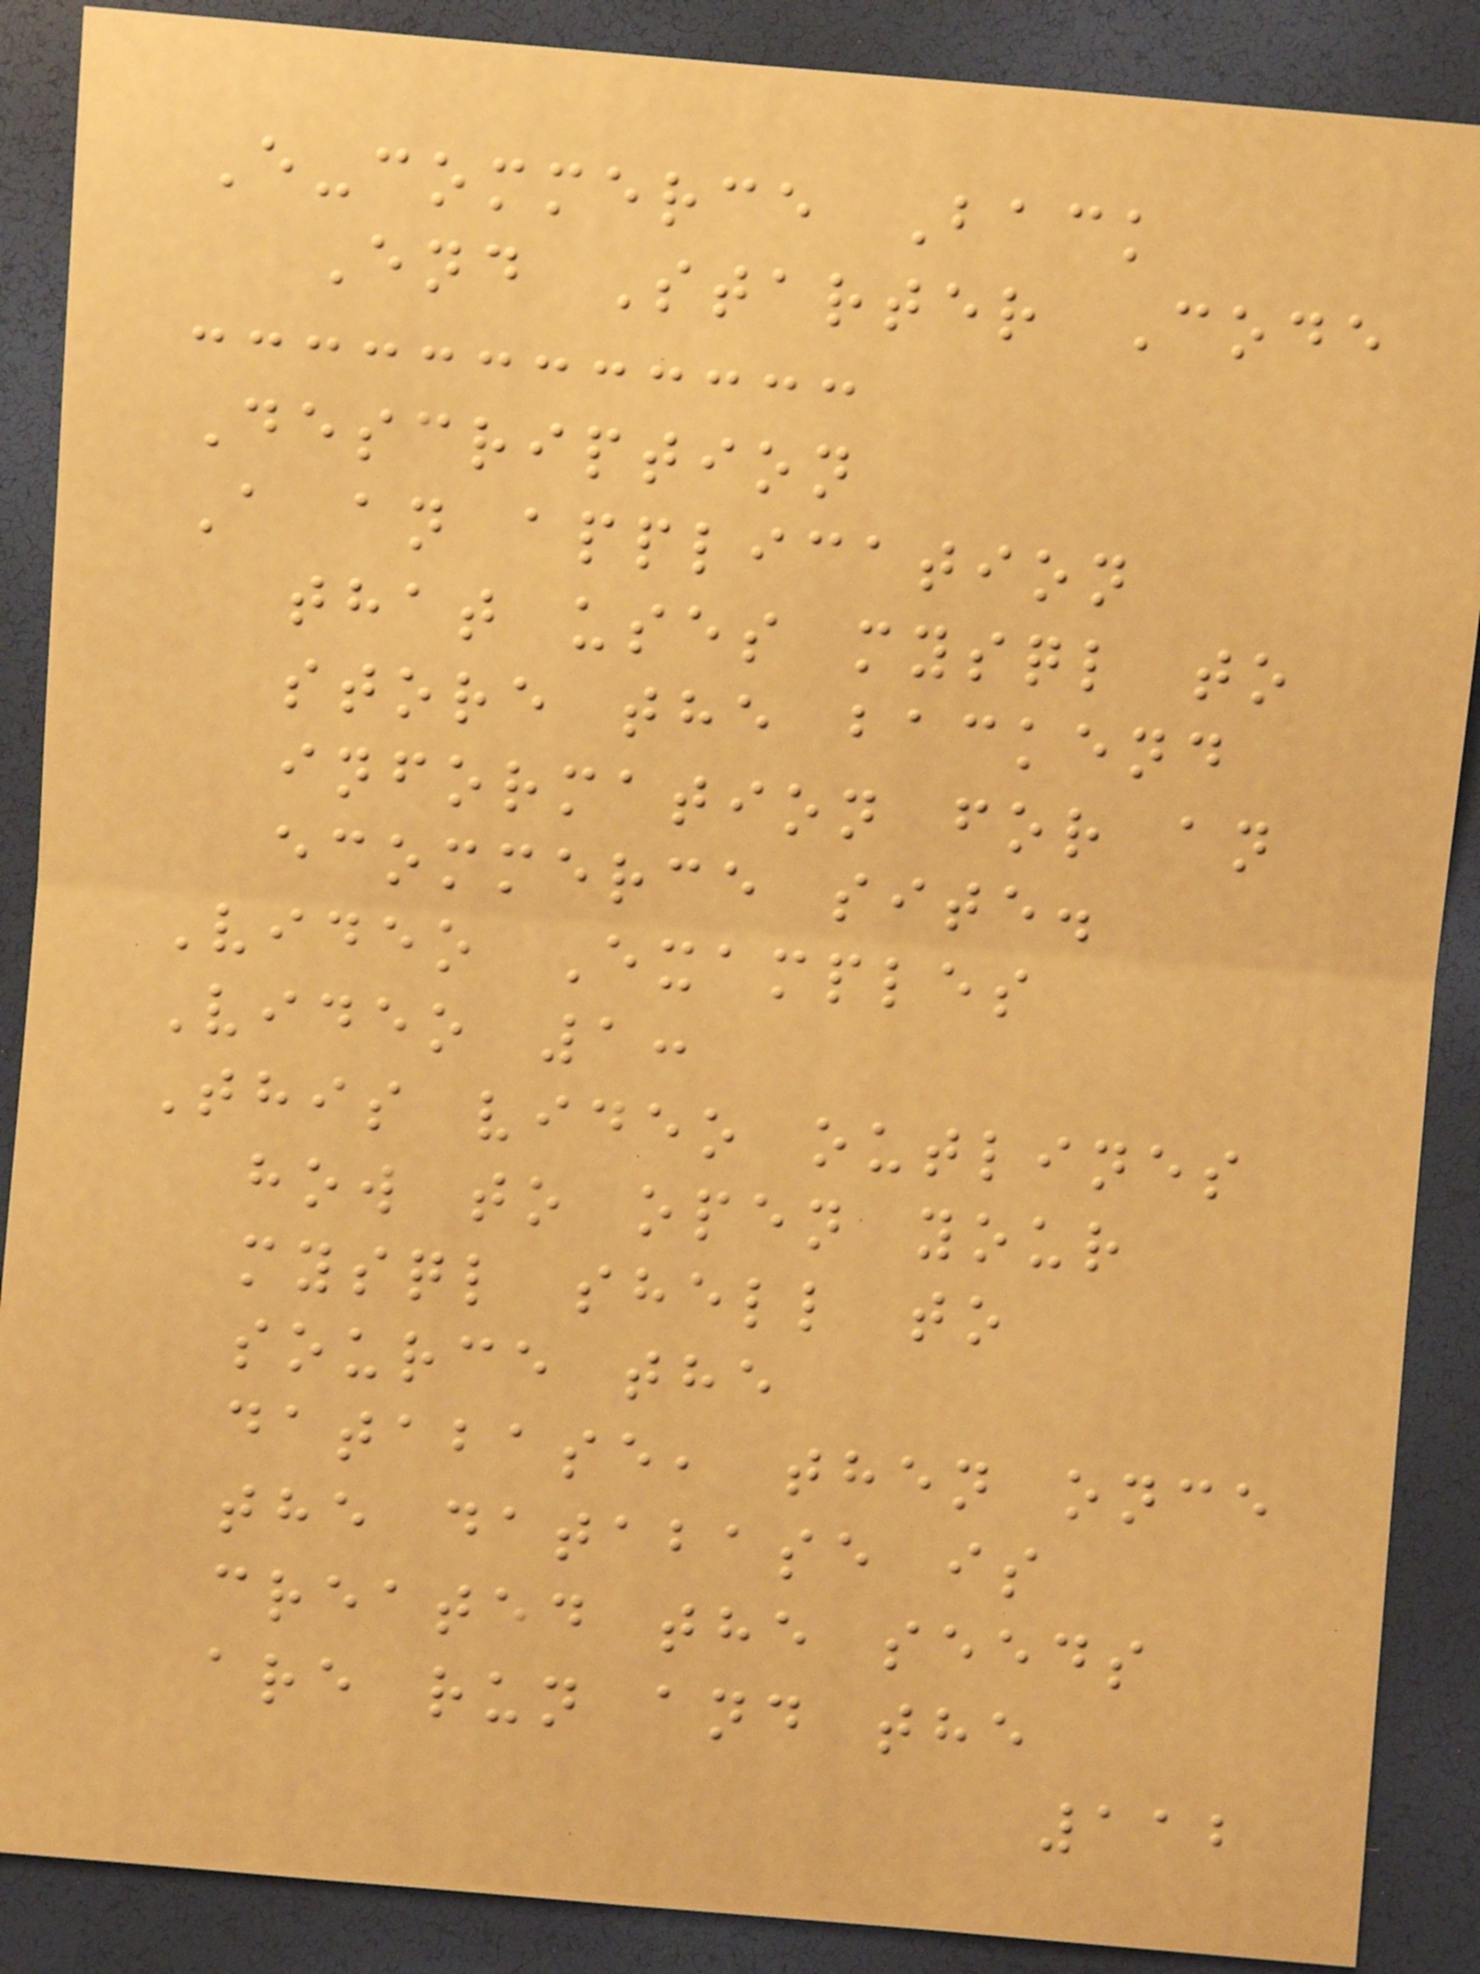E-commerce Back
End Starter Code
Description
A an application
that uses mysql to
store the backend
information for an
ecommerce site.
Video Examples
Video 1:
This video outlines
how to open your
mysql shell to
source the
database, then once
the database is
created the seeds
are run and the
112
